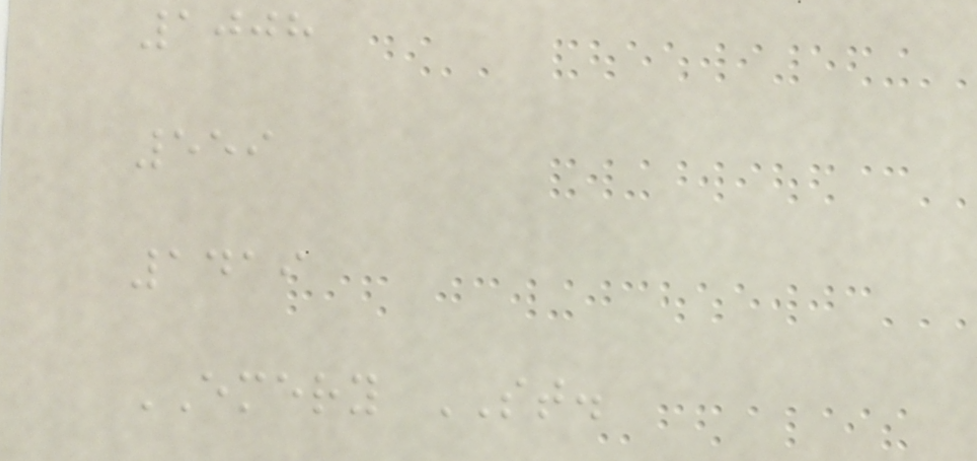1008
559
1419
EMERY ST.
